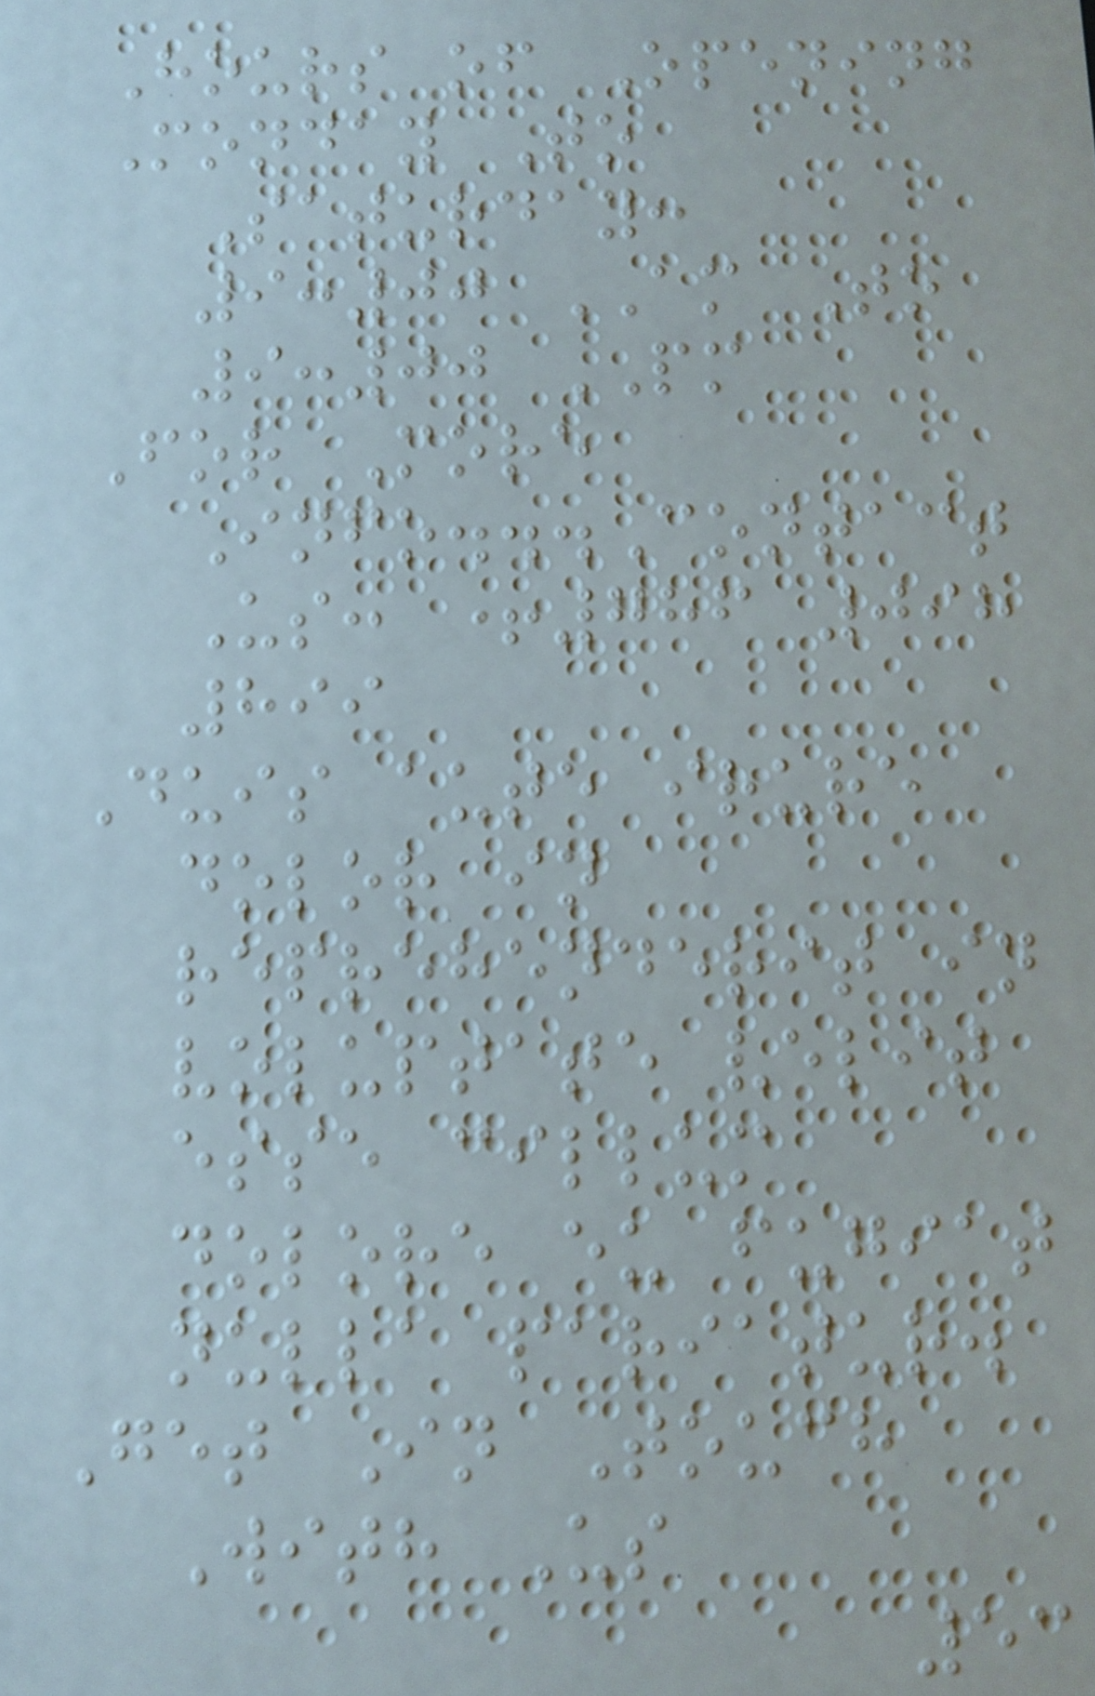Hours of Opening
Monday To
Saturday:
9:00 AM To
9:00 PM
For More
Info...Contact
Us: +786 098
899
Duis aute irure
dolor in
reprehenderit in
voluptate velit
esse cillum
dolore eu fugiat
nulla pariatur.
Get In Touch
With Us
53
